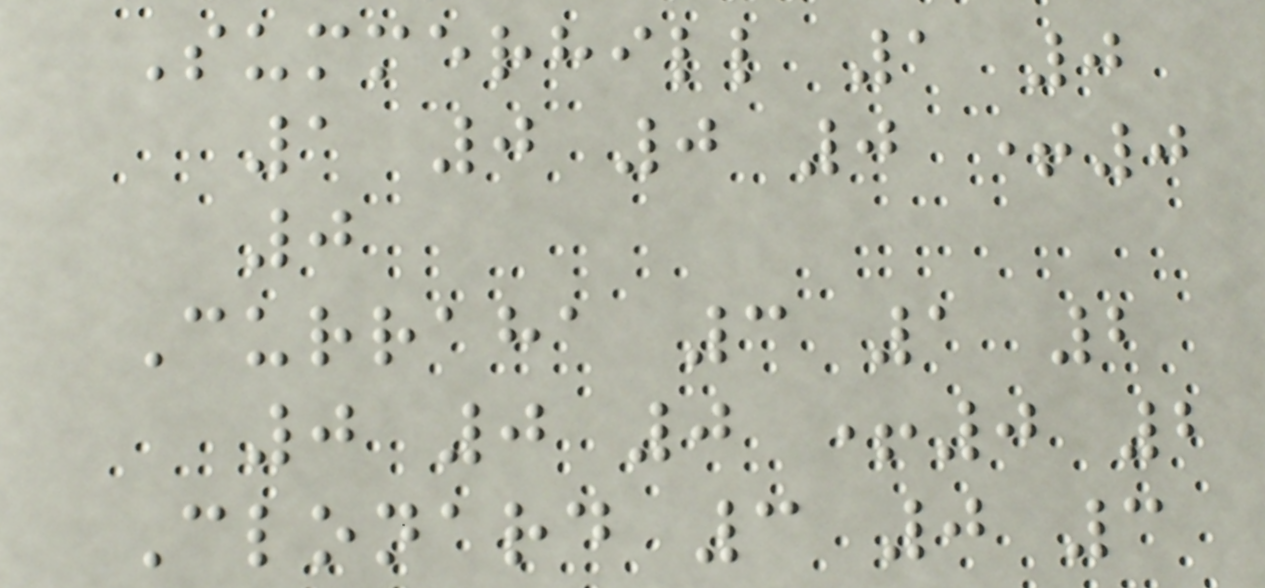Summerhill 1 0
1 0 0 0 +0
0
Curraha 3 1 2
0 0 0 +0 2
Clonard 3 0 3
